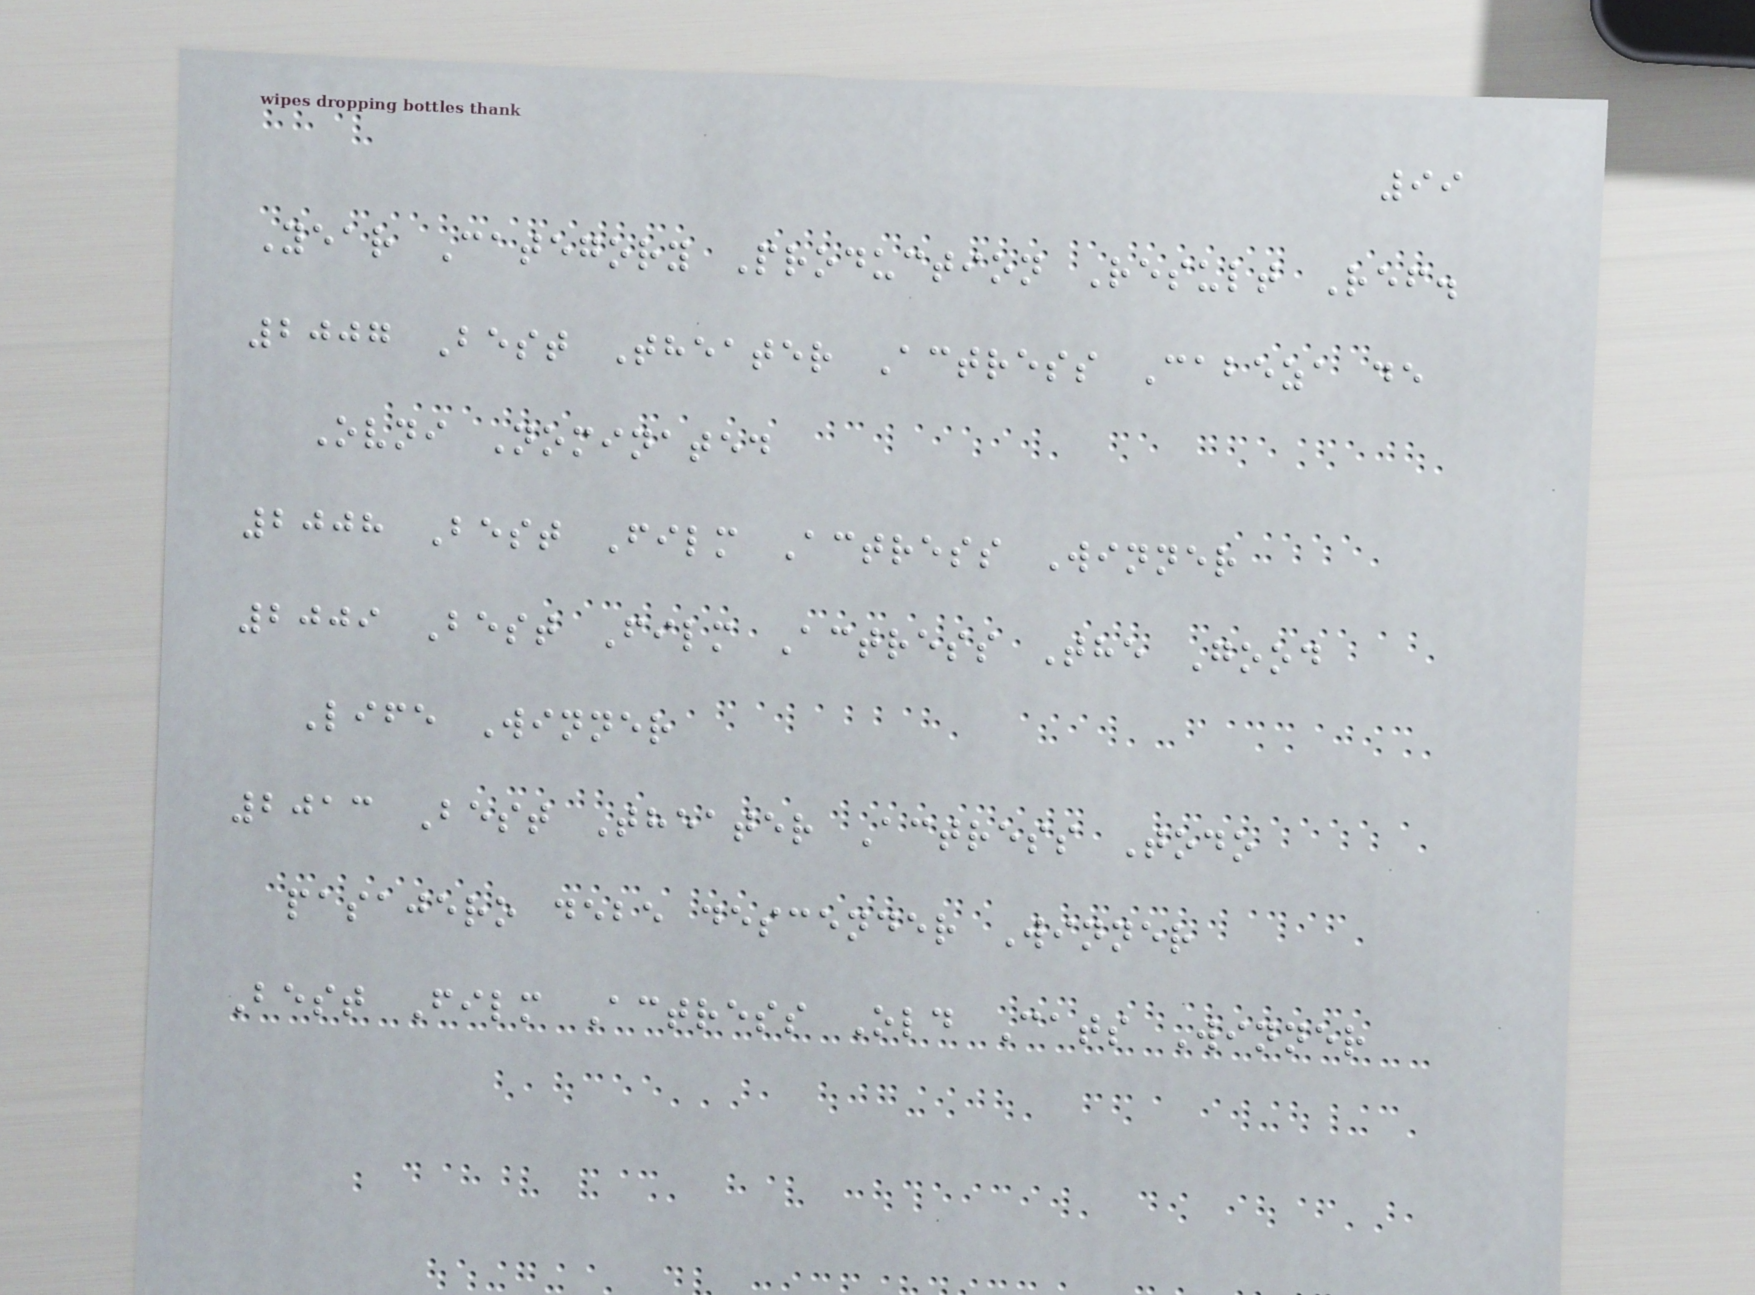99
Year Category Production Result Ref.
2007 Best Theater Actress Cabeza de
Ovni Nominated
2008 Best Film Actress Winner
2009 Best Film Actress The Good
Life Winner
2013 Best Theater Actress Todo
pasajero debe descender Winner
Best Film Actress Old Cats Winner
